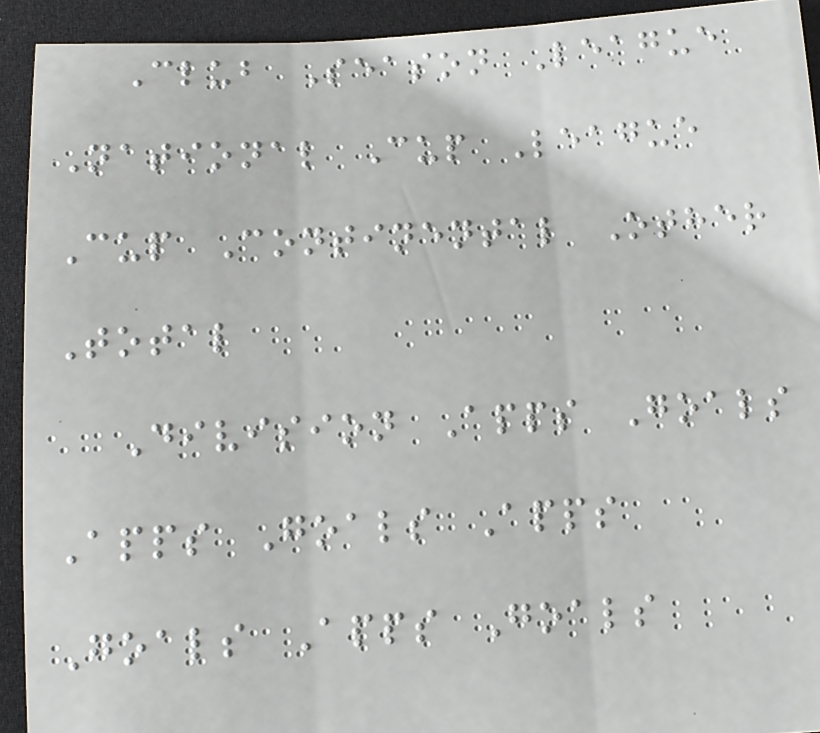Club Season League
National Cup League
Cup Continental Other
Total
Division Apps Goals
Apps Goals Apps
Goals Apps Goals
